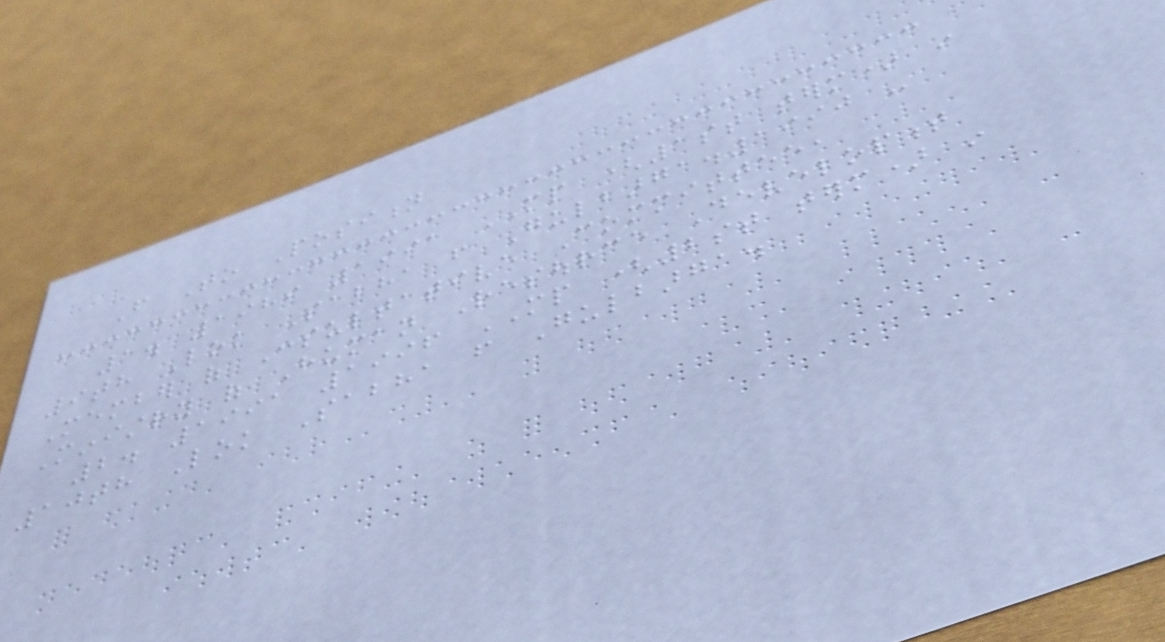From To Position
1. 1989 1991 MP (1st term) in
9th Lok Sabha from Gulbarga.1990 -
Member of Consultative Committee,
Ministry of Human Resource Development
2. 1991 1996 MP (2st term) in
10th Lok Sabha from Gulbarga.
